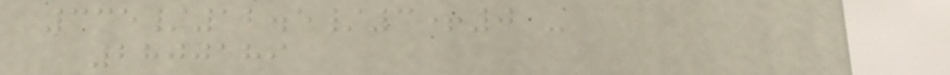335/12.5/3+0 -
2800189
